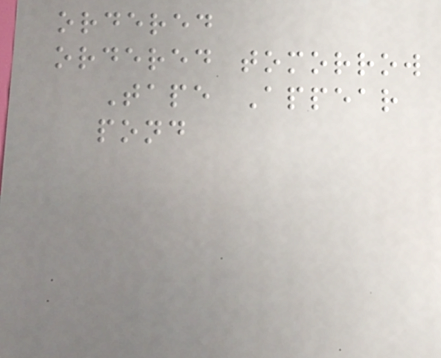ordered
ordered tomorrow
Tape Appear
pond
